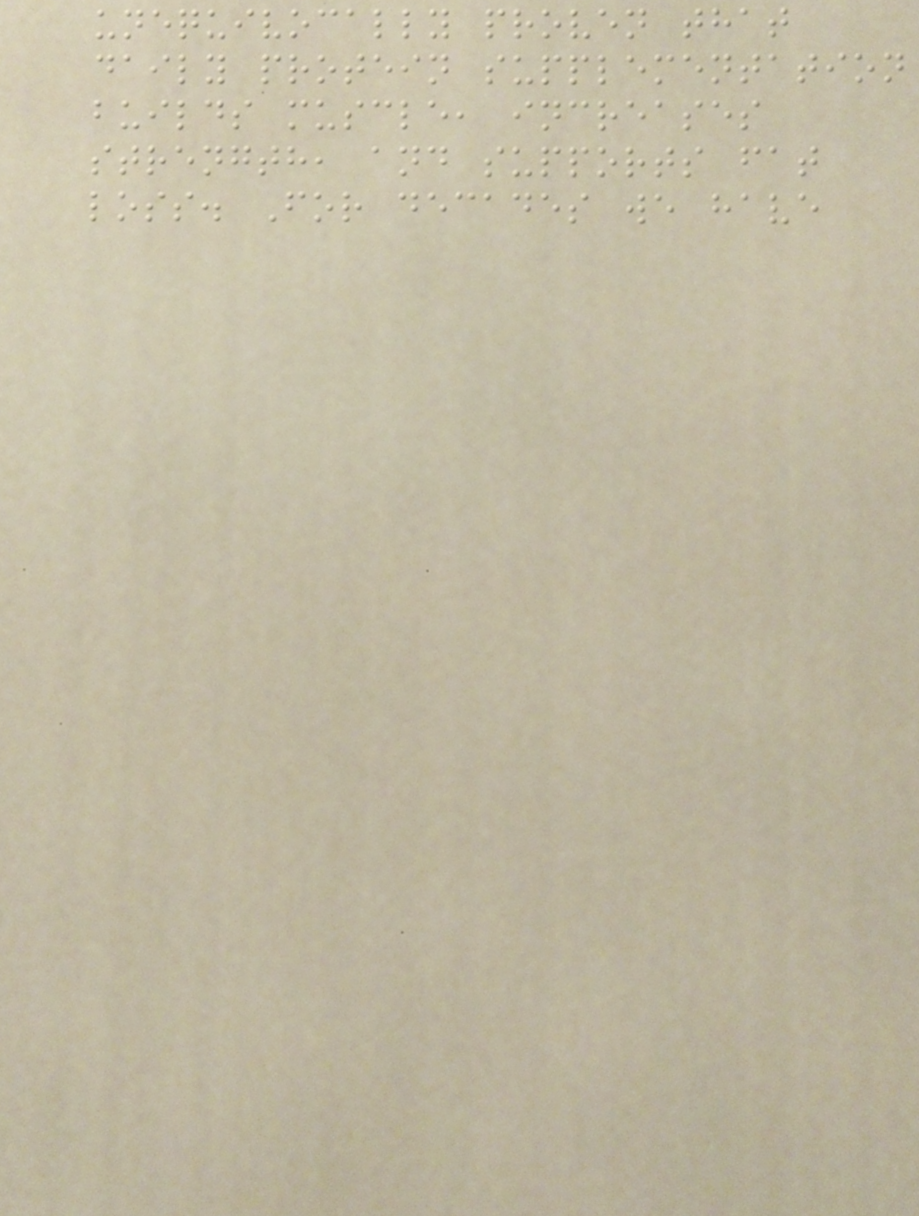unequivocally proven that
daily protein supplementation
builds muscle, increases
strength, and supports fat
loss. For decades we have
